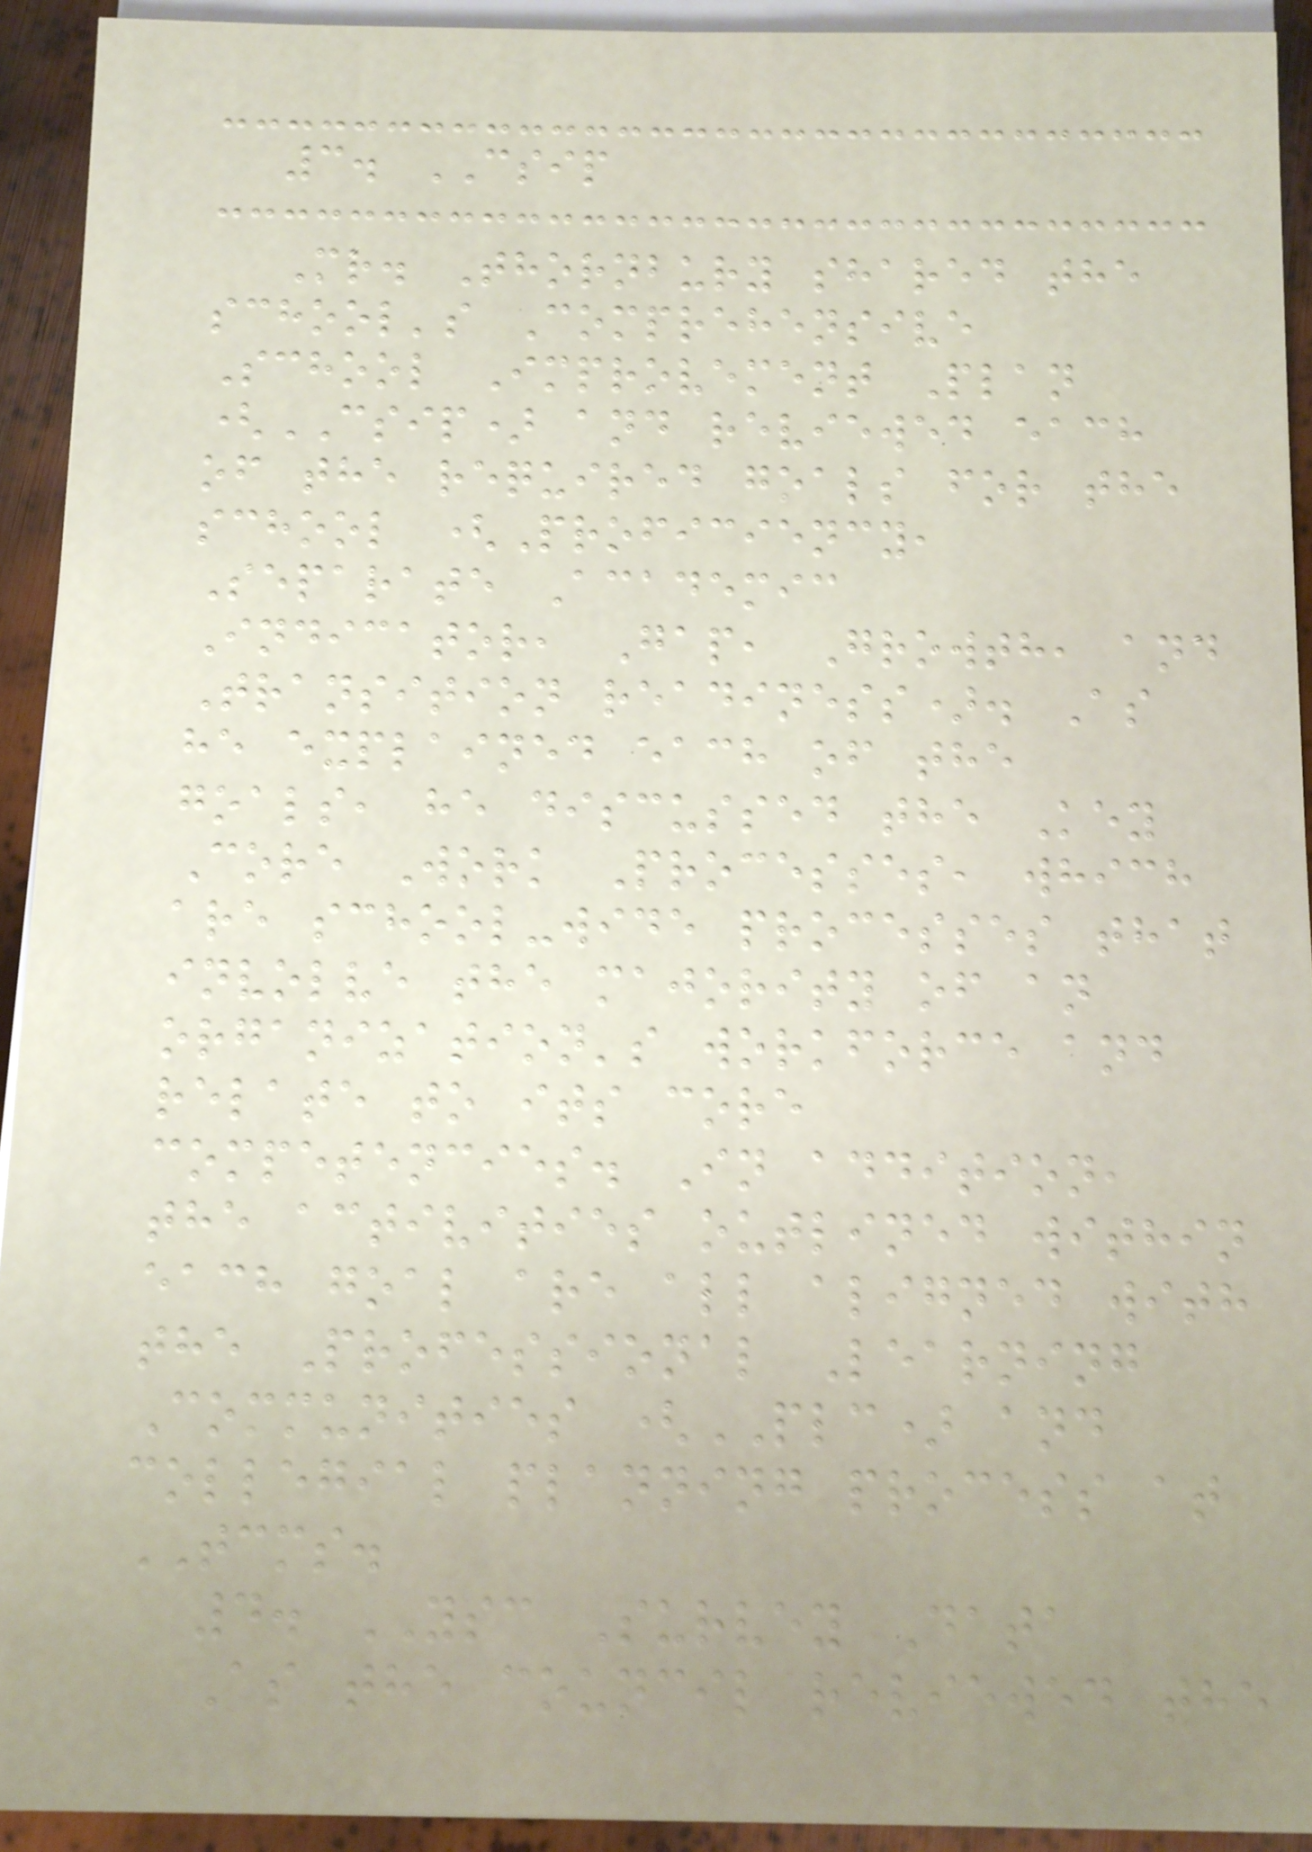3. CSIP
Mr. Thornbury shared the
school's Comprehensive
School Improvement Plan
(CSIP) and reviewed each
of the required goals for the
school (Proficiency,
Separate Academic
Indicator, Gap, Growth, and
Transition readiness). As
he explained each of the
goals, he discussed the Key
Core Work Processes, which
are school-wide processes that
involve the majority of an
organization's workforce and
relate to its core
competencies. In addition,
the activities outlined within
each goal are all aligned with
the Professional Learning
Communities (PLC) and
collegial planning process at
TCMS.
4. YSC Survey Data
As the council reviewed the
